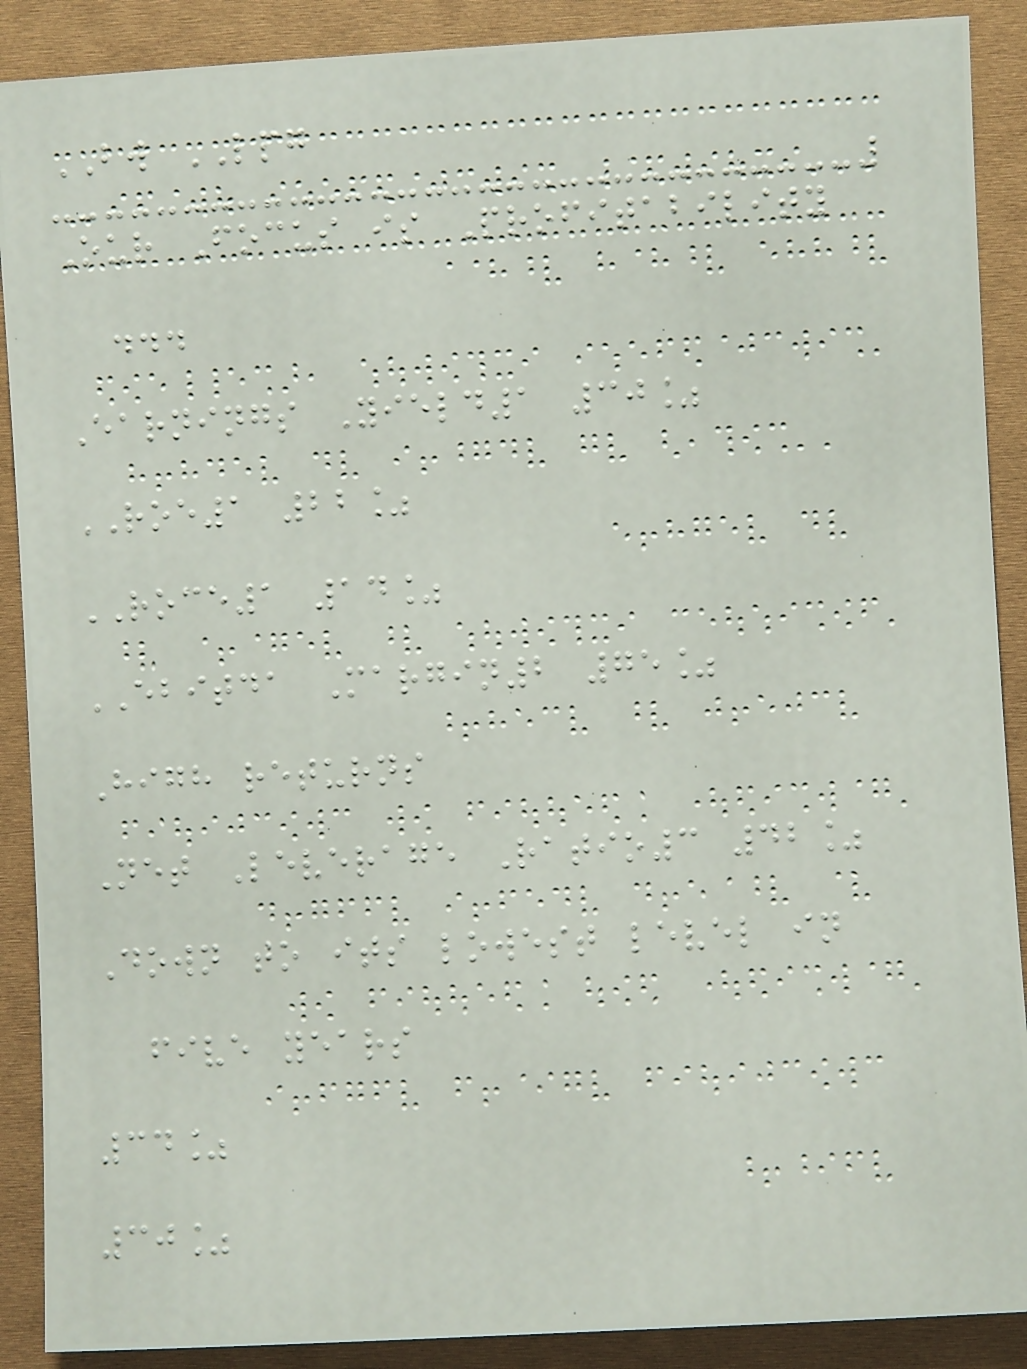BW LPG
Our Focus is Profitability
...
Earnings Yield1 30%
ROE1 22%
ROCE1 14%
EBITDA Margin2 75%
High returns
Net Leverage Ratio3 42%
Down to its lowest level in
five years
34%
30%
